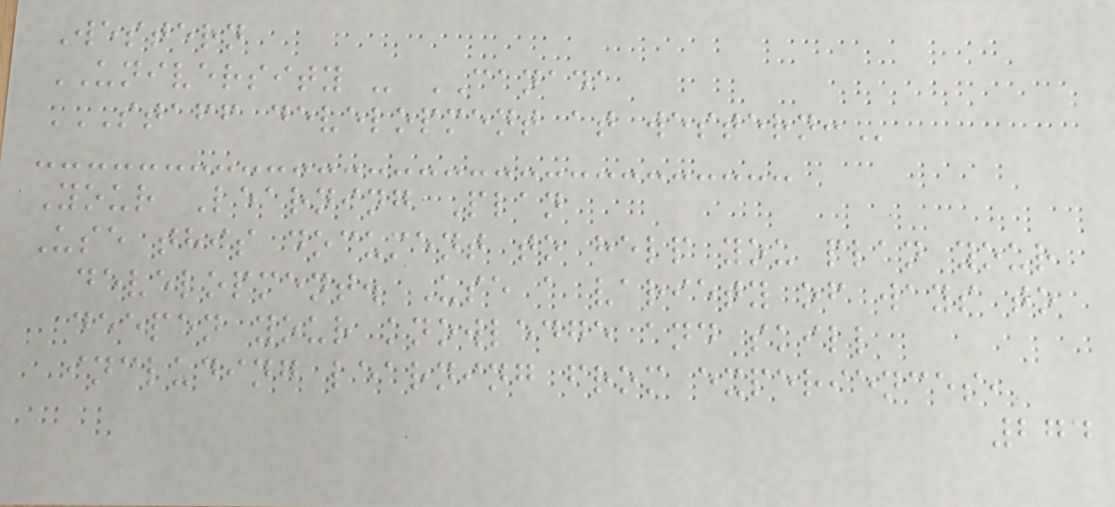Western
UNIVERSITY - CANADA
STAFF DEVELOPMENT AT WESTERN:
Your Learning Plan
Use this document to help you plan your
development. Use a variety of ways to
deepen your knowledge and skill
including learning from experiences,
274
